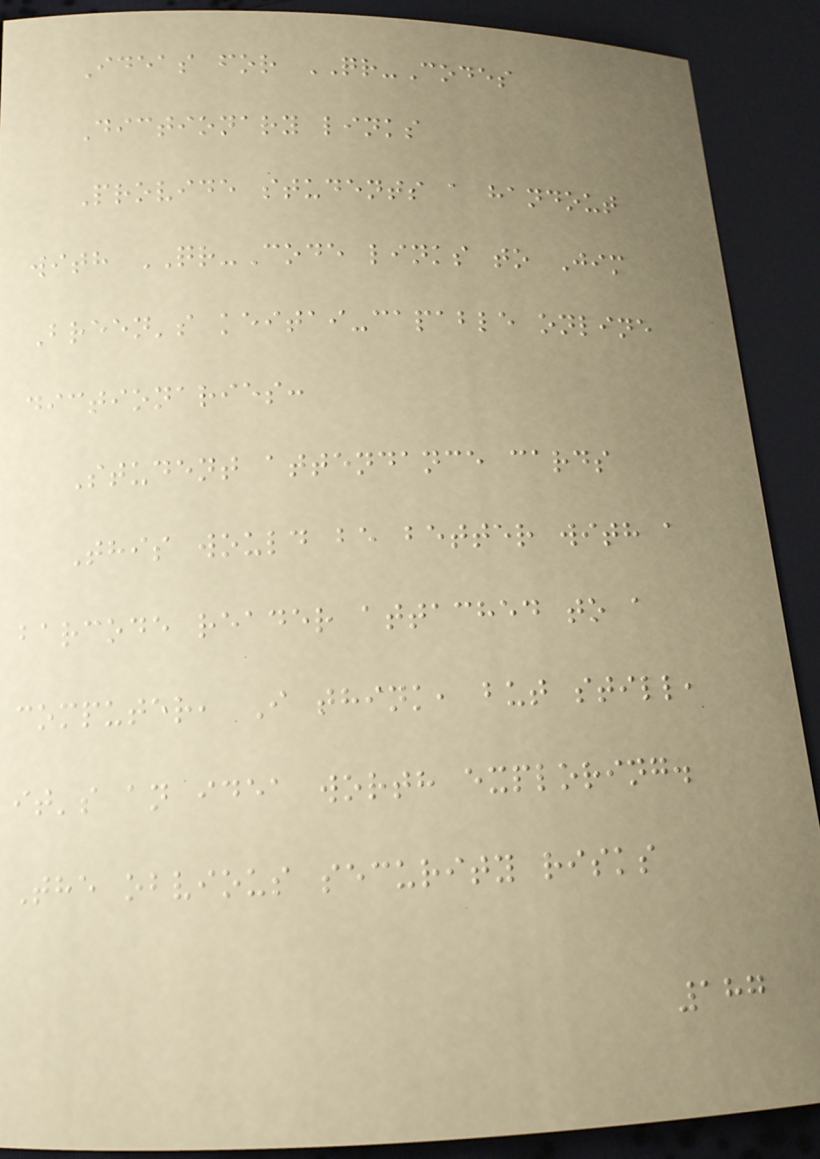Ideas for QR-Codes
Dictionary links
Provide students a handout
with QR-Code links to Jim
Breen's keitai-capable online
dictionaries:
Student attendance cards
This would be better with a
barcode reader attached to a
computer, I think, but still,
it's an idea worth exploring.
The obvious security risks
187
